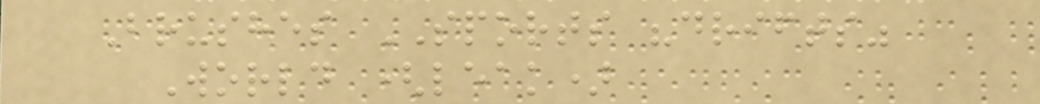Brushes SPORTS "drifts"
World (leak)
